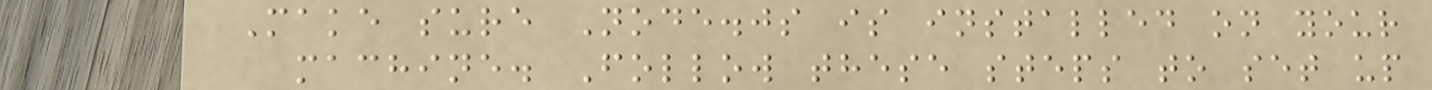Make sure Node.js is installed on your
machine. Follow these steps to set up
